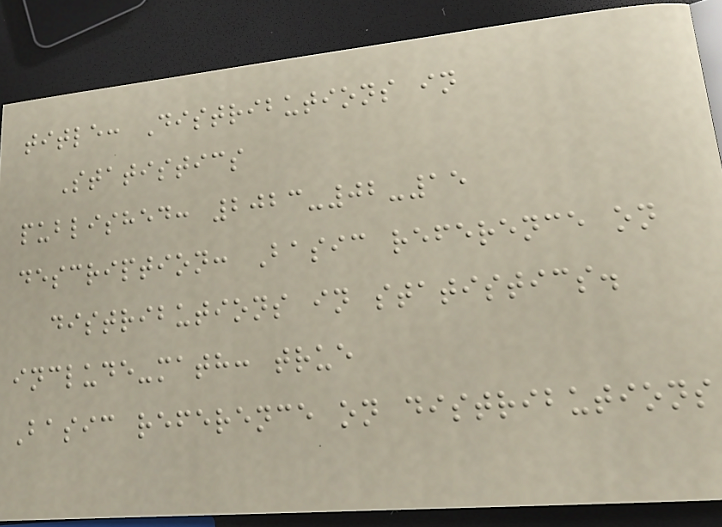title: Distributions in
Statistics
published: 2023-02-15
description: Basic reference on
distributions in statistics.
include-math: true
Basic reference on distributions
